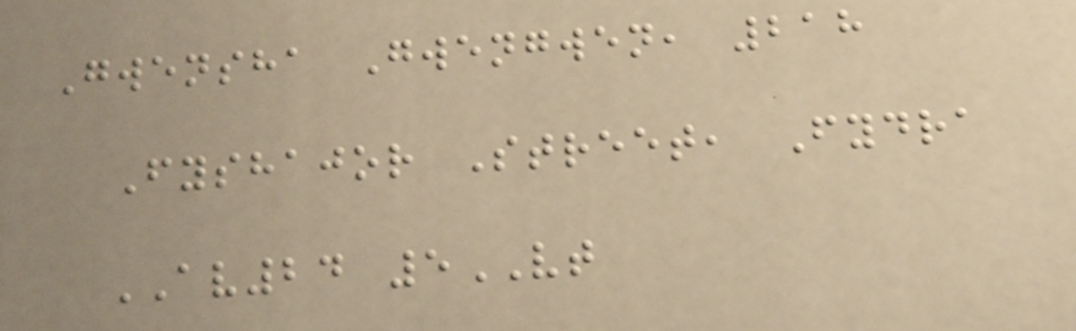Gwensha Gwengwen, 218
Fyshajor Street, Fydra
AV24 5VT
